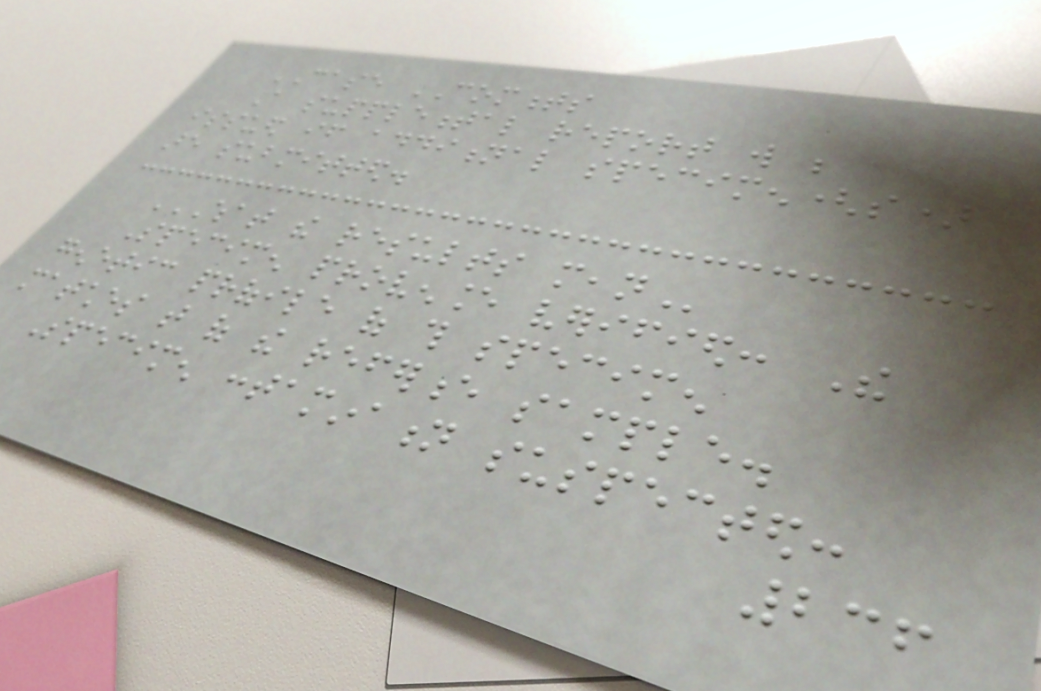CASE COMMENTS
A supplemental report will be
issued if additional specimen(s)
are submitted.
WHAT THE RESULTS MEAN
Specimen provenance verified: The
genetic profile of this specimen
matches that of the reference sample.
Specimen contamination suspected:
236
